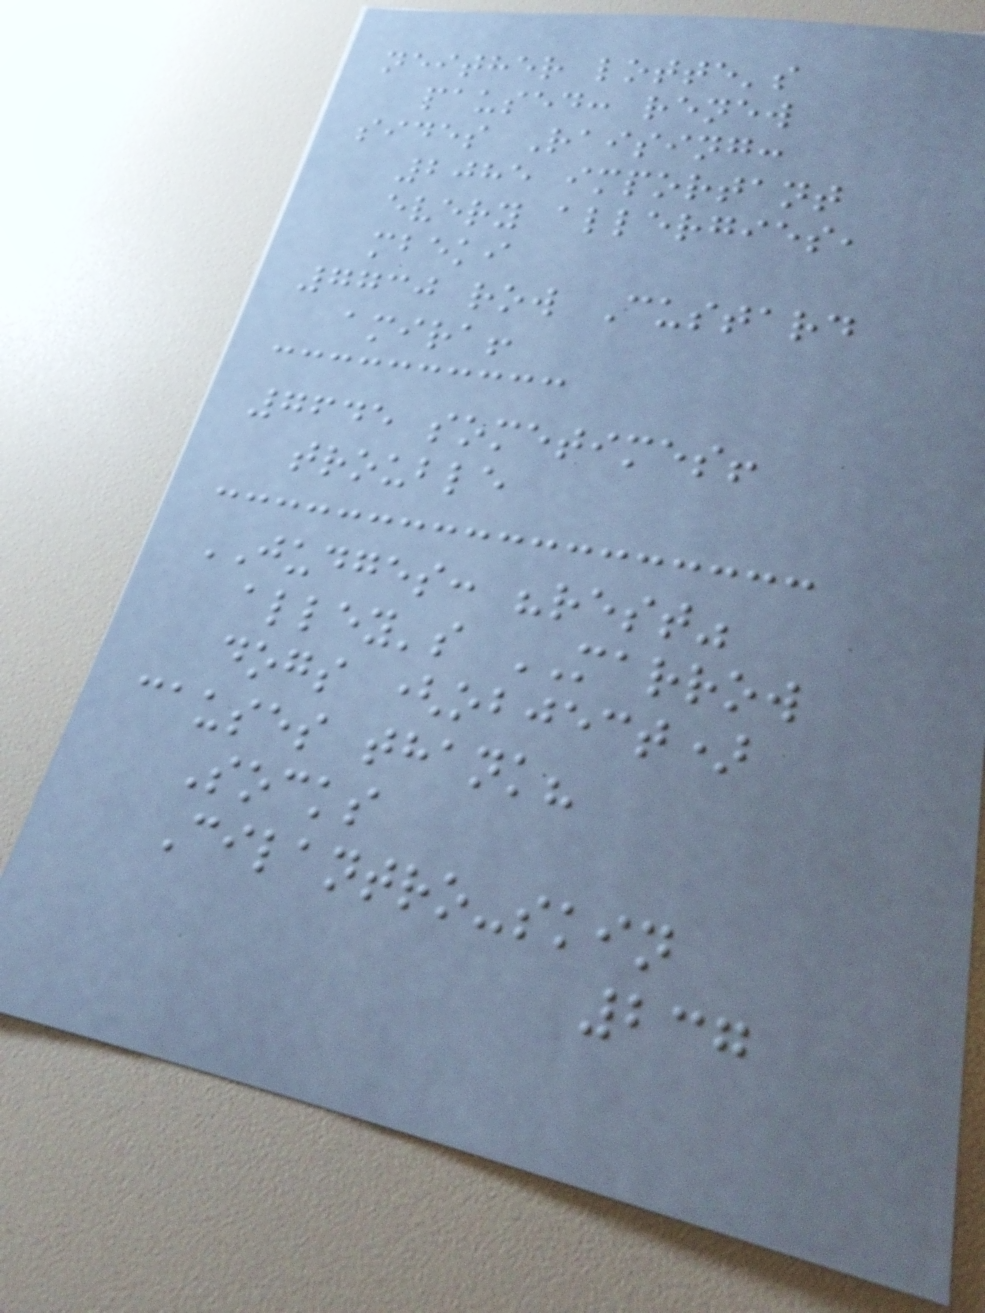neither lotte's
paused: renew
sides Raising:
2085 important
every allergies,
mbeki
7730 row Custard
amira!
7645 sometimes!
trouble
JUDGES: "rest"
alley's MARROW
dogs (object)
causes thank?
Socks
Cilantro-skin
237
